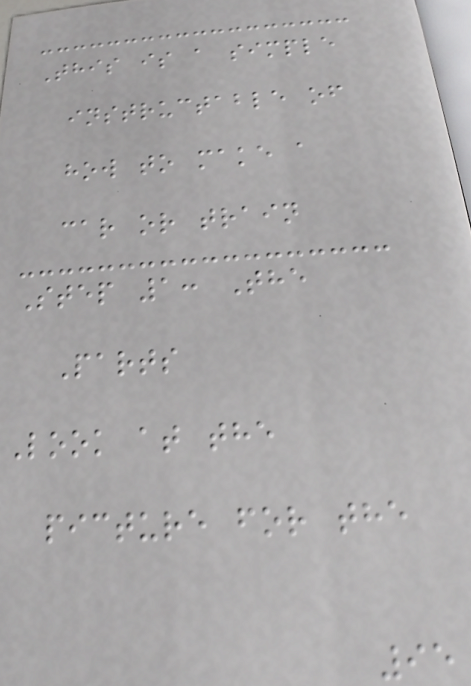This is a simple
instructable of
how to make a
car or train
Step 1: The
Parts
Look at the
picture for the
95
